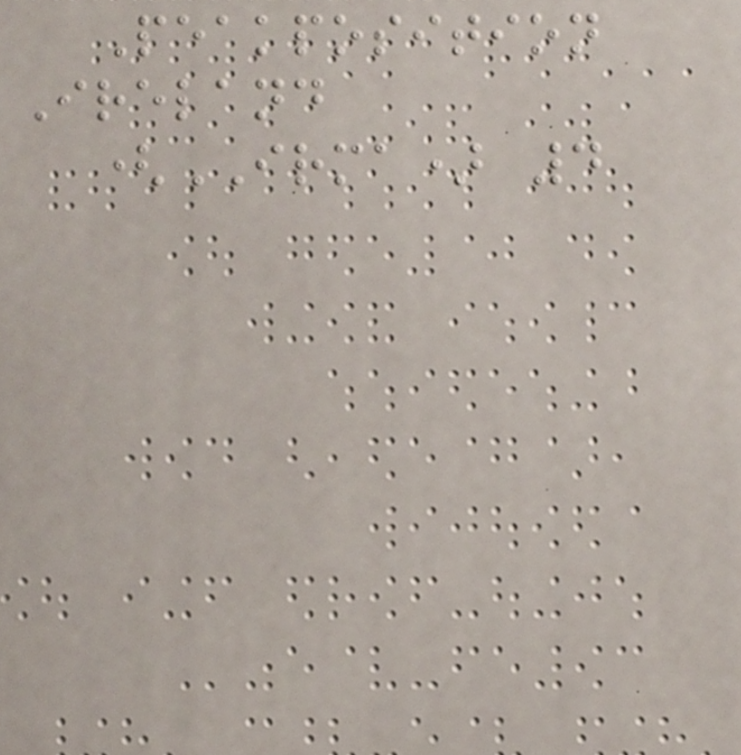Peakposition
Ireland
(IRMA) 4
